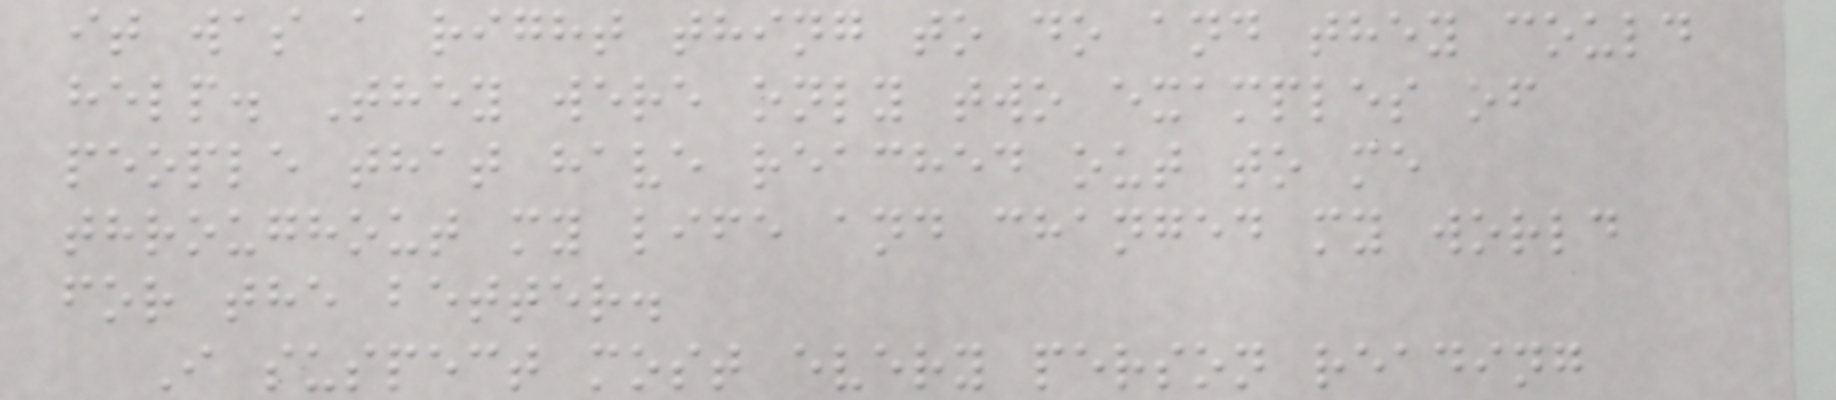it was a right thing to do and they could
help. They were only two examples of
people that have reached out to me
throughout my life and changed my world
for the better.
I suspect most every person reading
